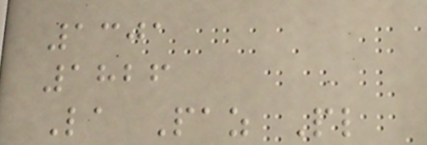1301
1826
La Paz Pl
